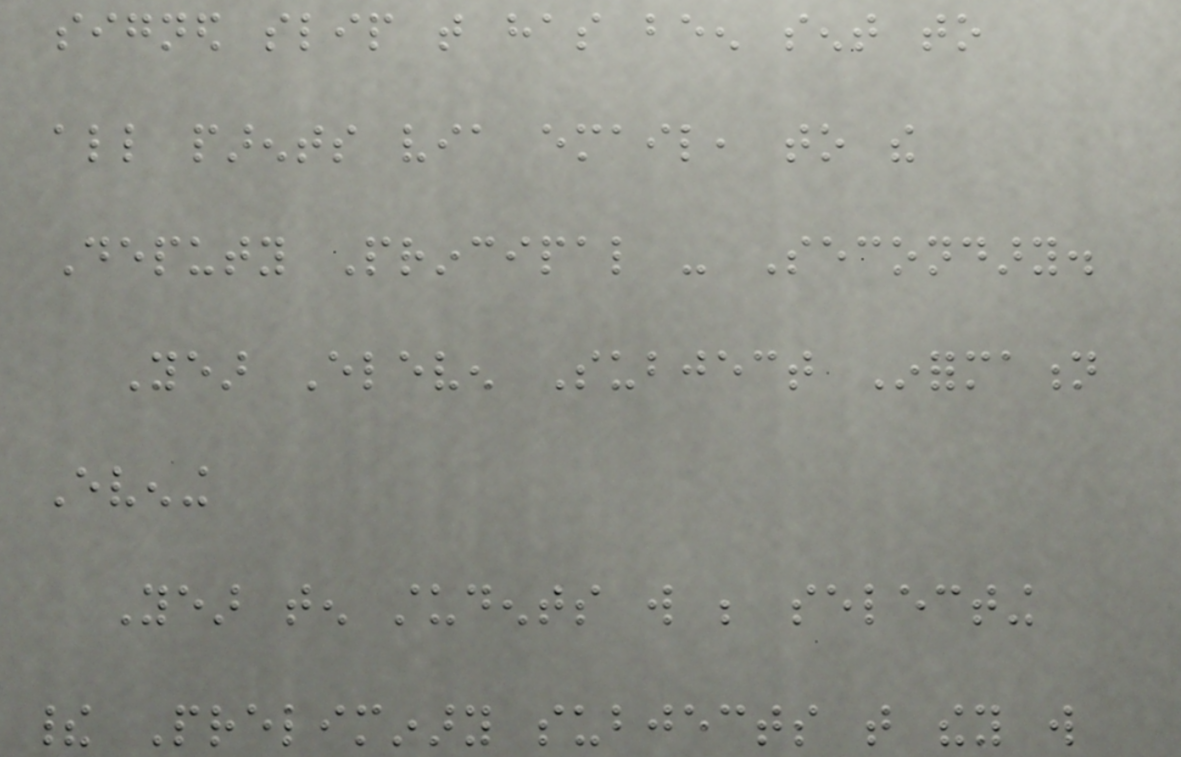signed slip that has been sent to
all parents via email, to the
Deputy Principal - Secondary.
Year Eleven Subject Information
Evening
Year ten students will be selecting
their Preliminary subjects that they will
